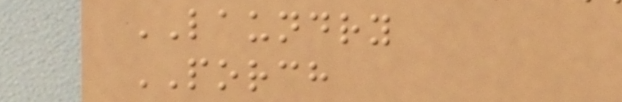LAUNDRY
PORCH
